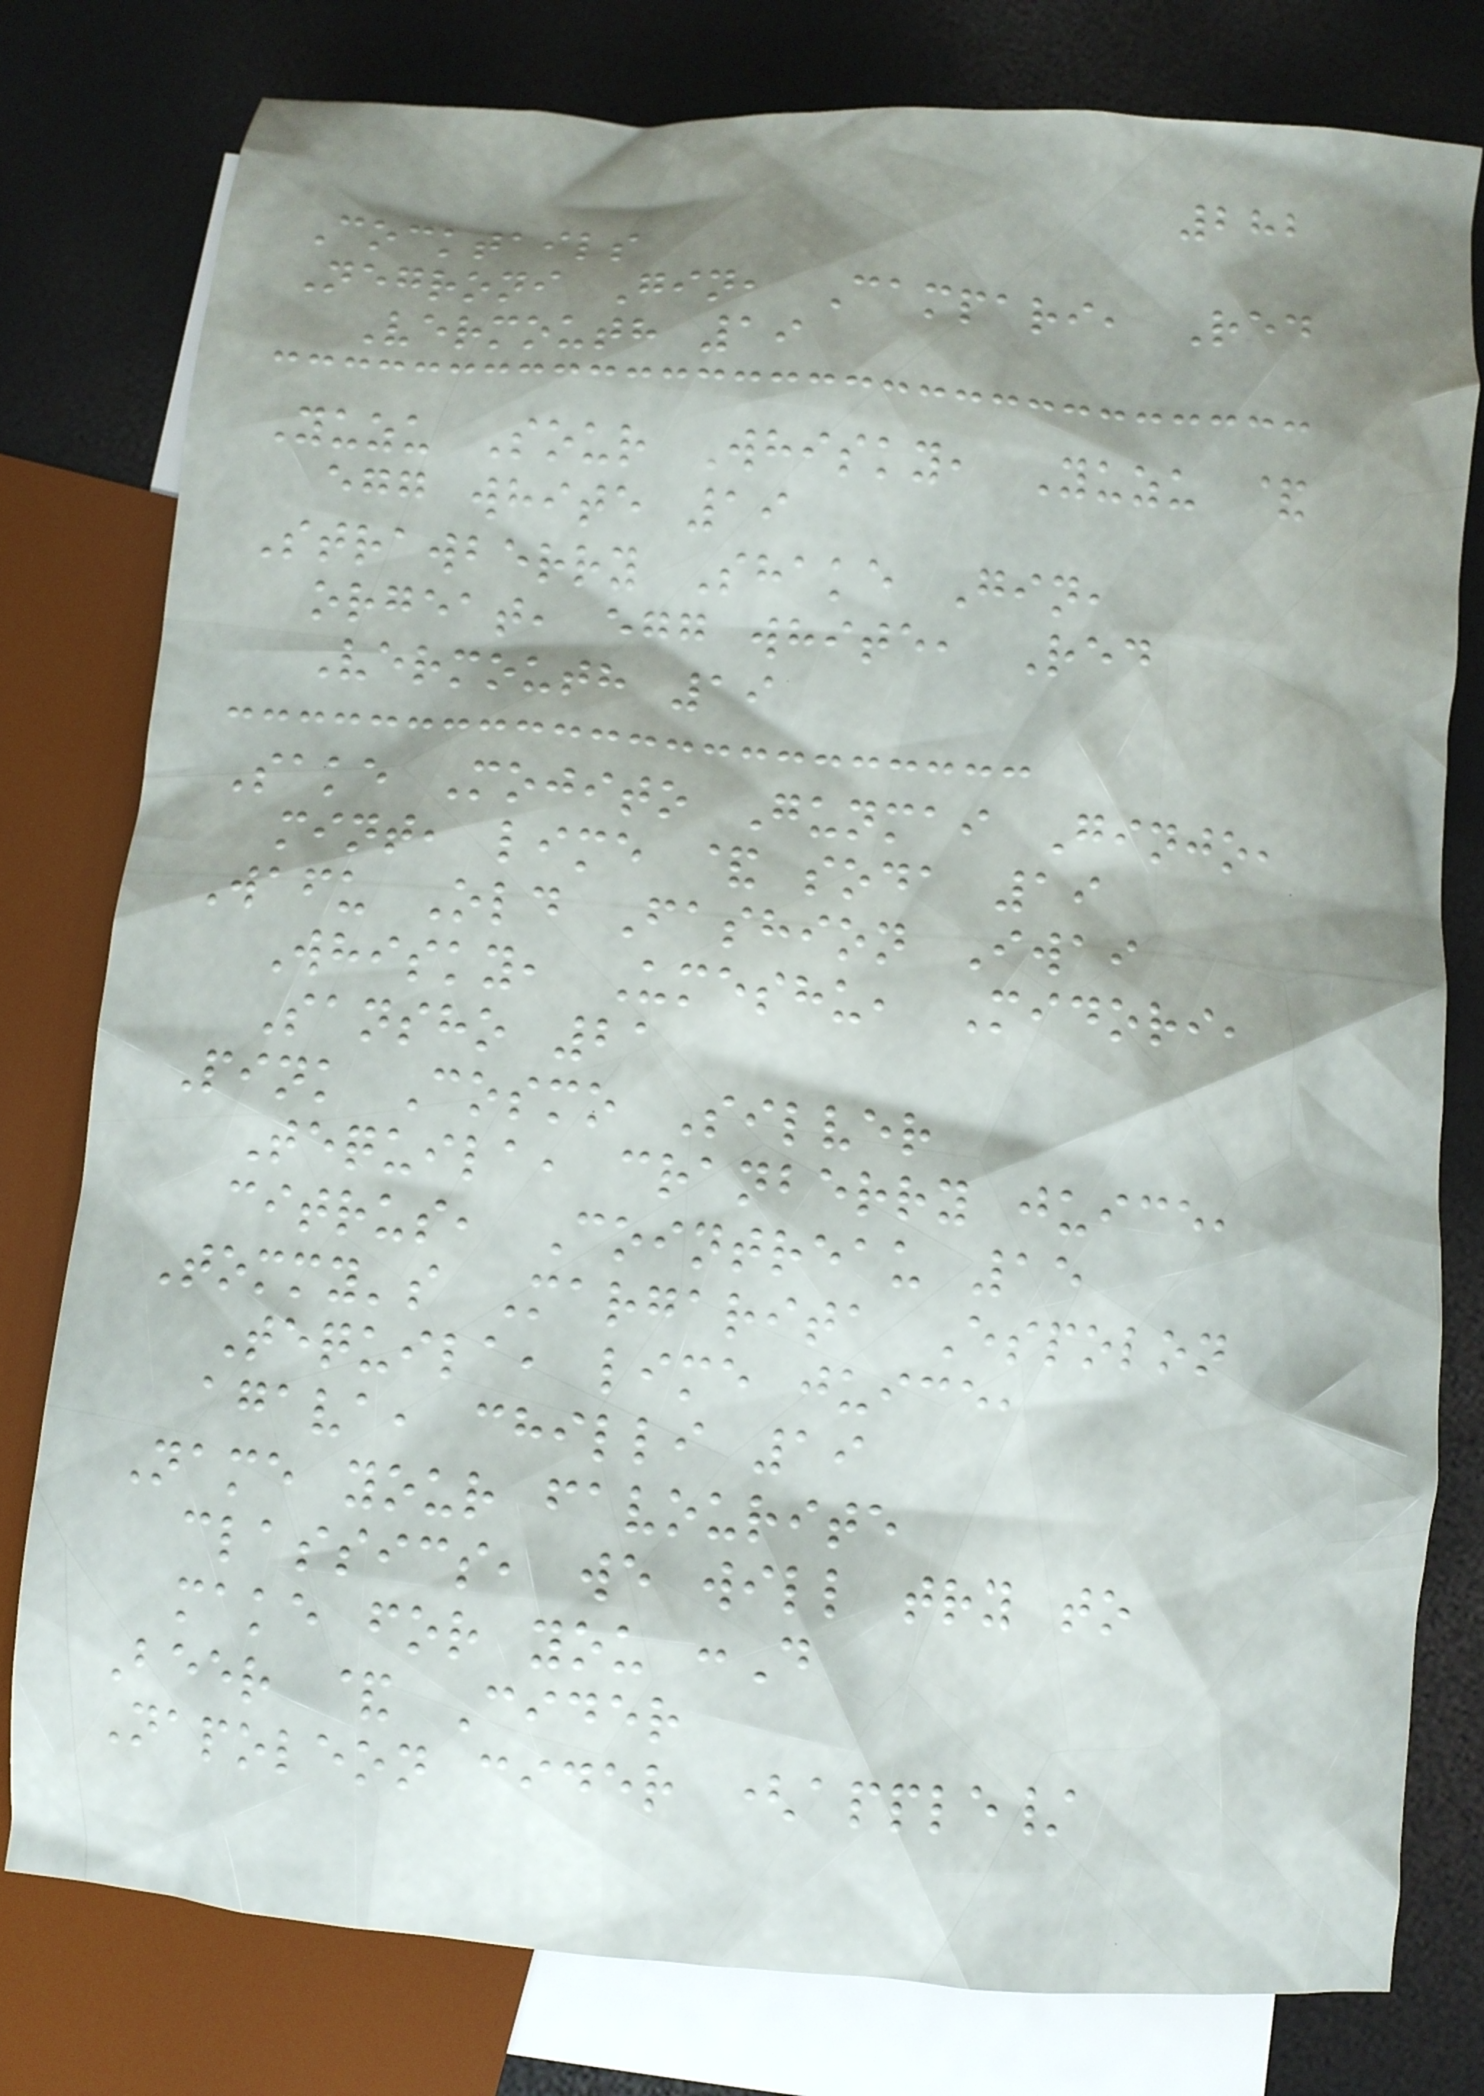282
Cocktails
Negroni Gin, Campari, Red
Vermouth 19
Yuzu Sour Whisky, Yuzu &
egg white 19
Strawberry Shake Gin,
orgeat, egg white, Red
Vermouth 19
Sake Mojito Gunmai Ginjo,
mint, lime & soda 19
Wafu Old Fashion Iwai
Whisky, Umeshu, Midori,
Sansho 21
Pink Cosmo Silver
Tequila, cranberry juice,
citrus, Cointreau 15
Tommy's Margarita Espolon
Tequila, lime juice,
agava, chilli 19
Name your favourite
classics, we will try to
make for you :D
Beer & Cider
Napoleon cider (apple/
